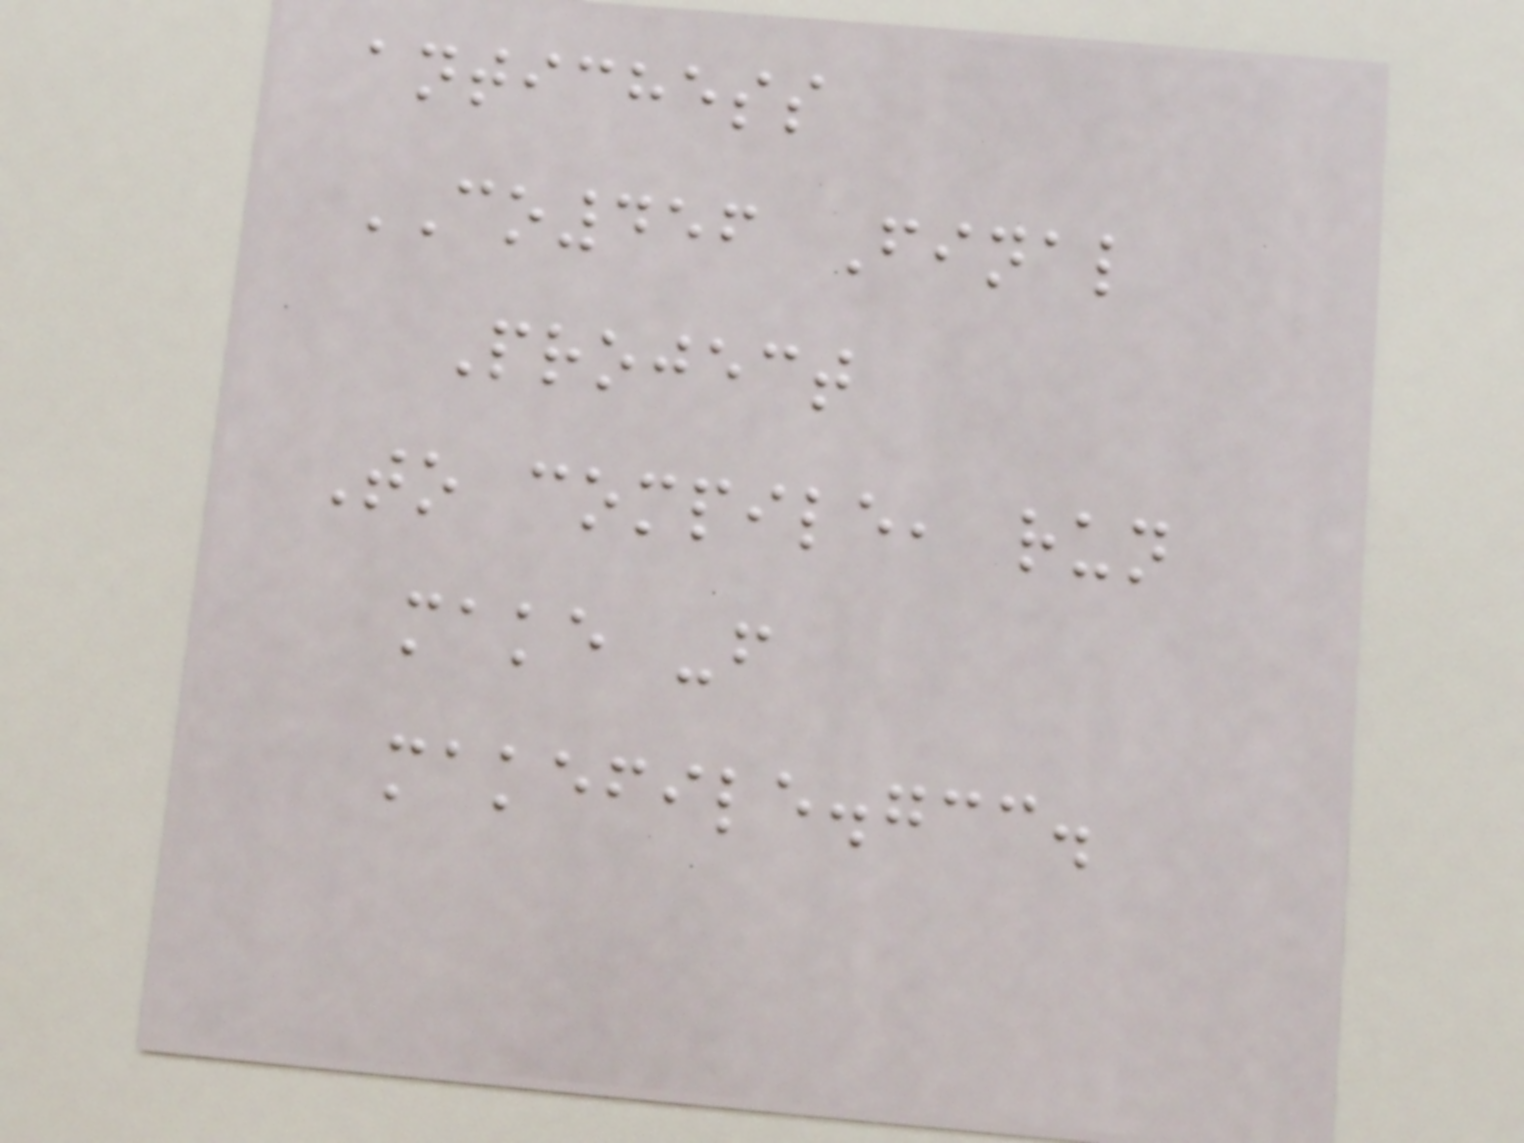antichess
CO456 Final
Project
To compile, run
make -f
makefile.gcc.
